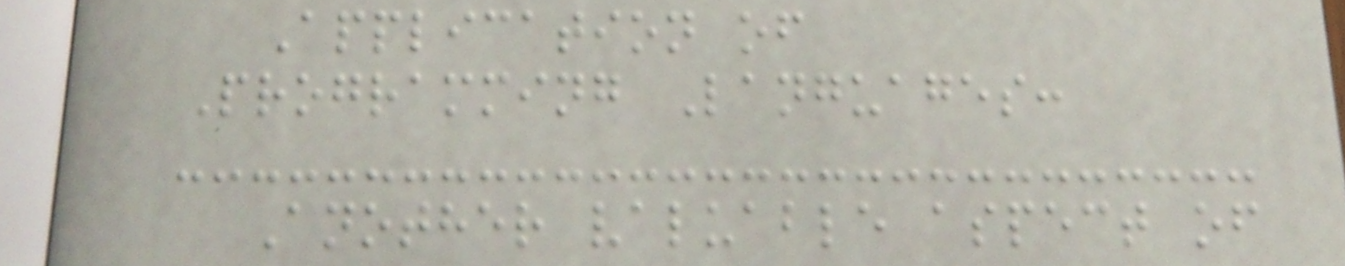Application of
Programming Languages:
Another valuable aspect of
